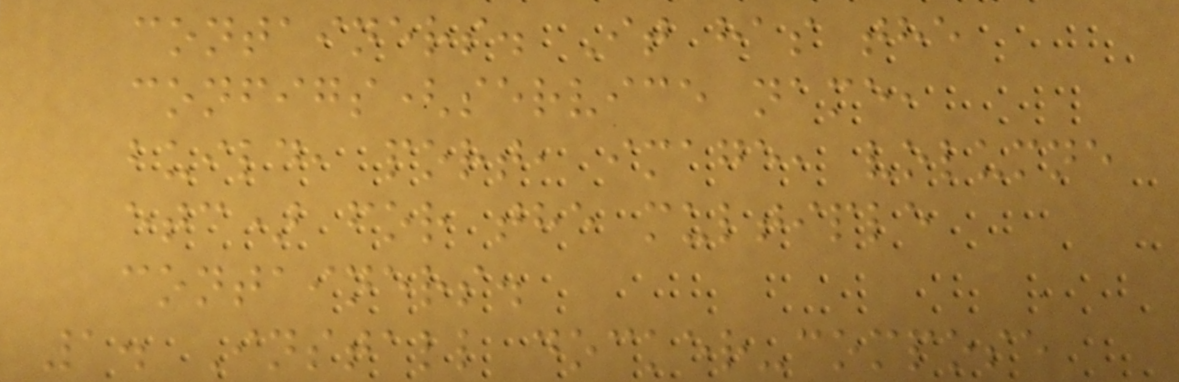containers. It has the
configs(service name,
build, port, image, volumne
etc) for the multiple
containers.
1. Install docker-compose
